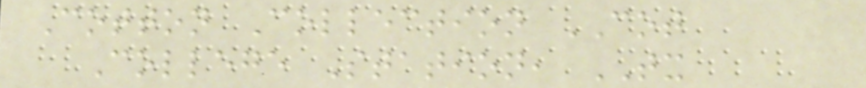Cotton Collection COT
College Station, TX
